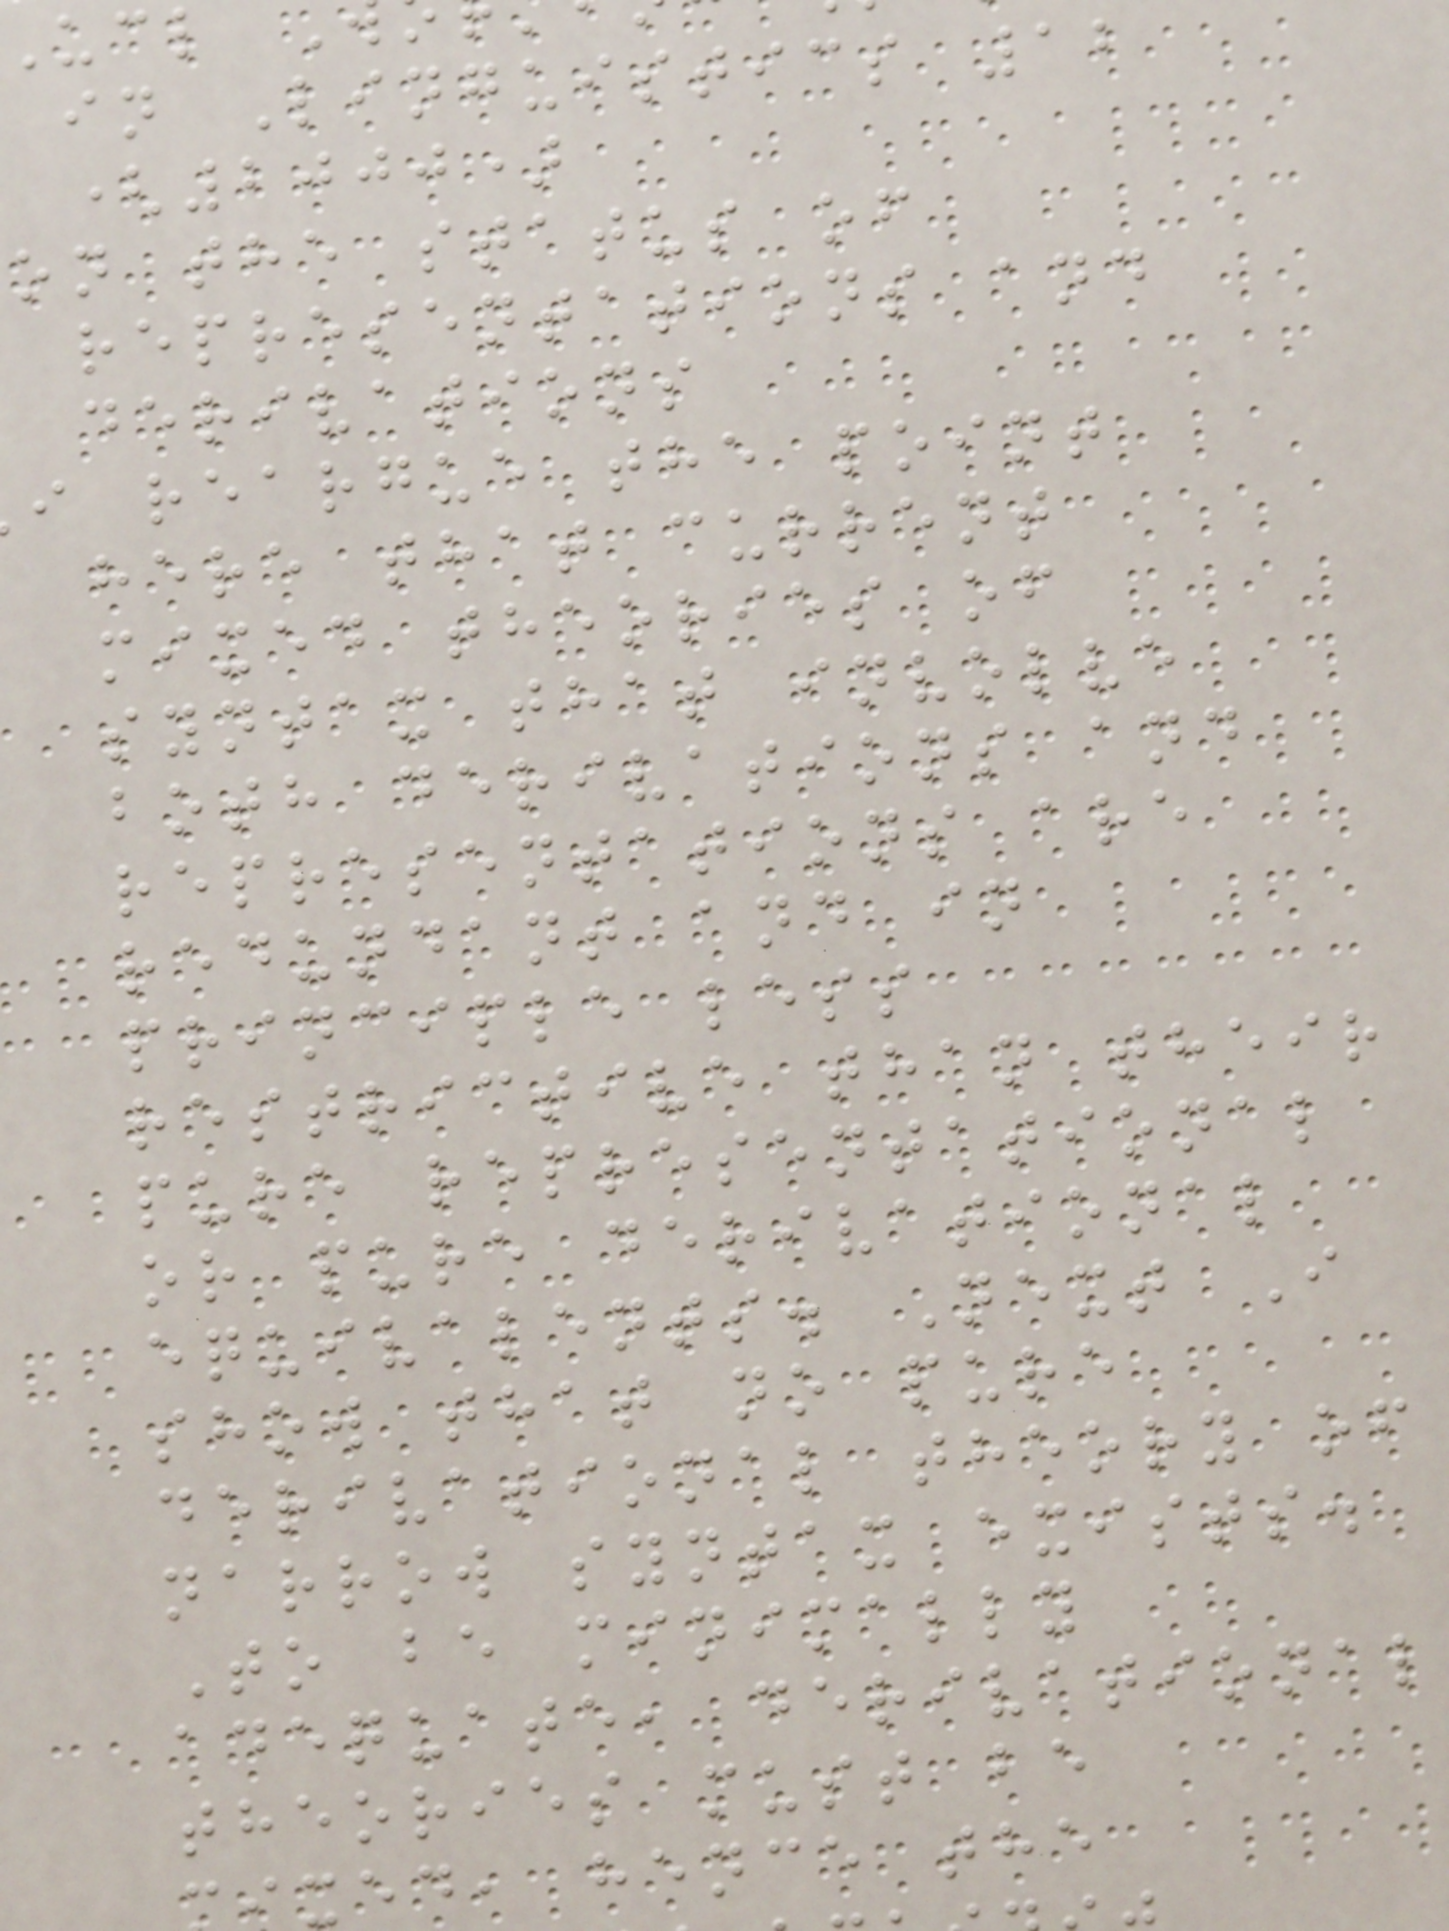in Linguistics 12
(2000)
on the status of
representations and
derivations
i reargue the point
here that current
mixed theories of
syntax that involve
both derivations and
representations are
redundant and in
principle less
restrictive than their
pure representational
or pure derivational
equivalents. Next I
show that no pure
derivational theory of
narrow syntax exists.
To be minimally
adequate, derivational
theories must be
xed, hence the
